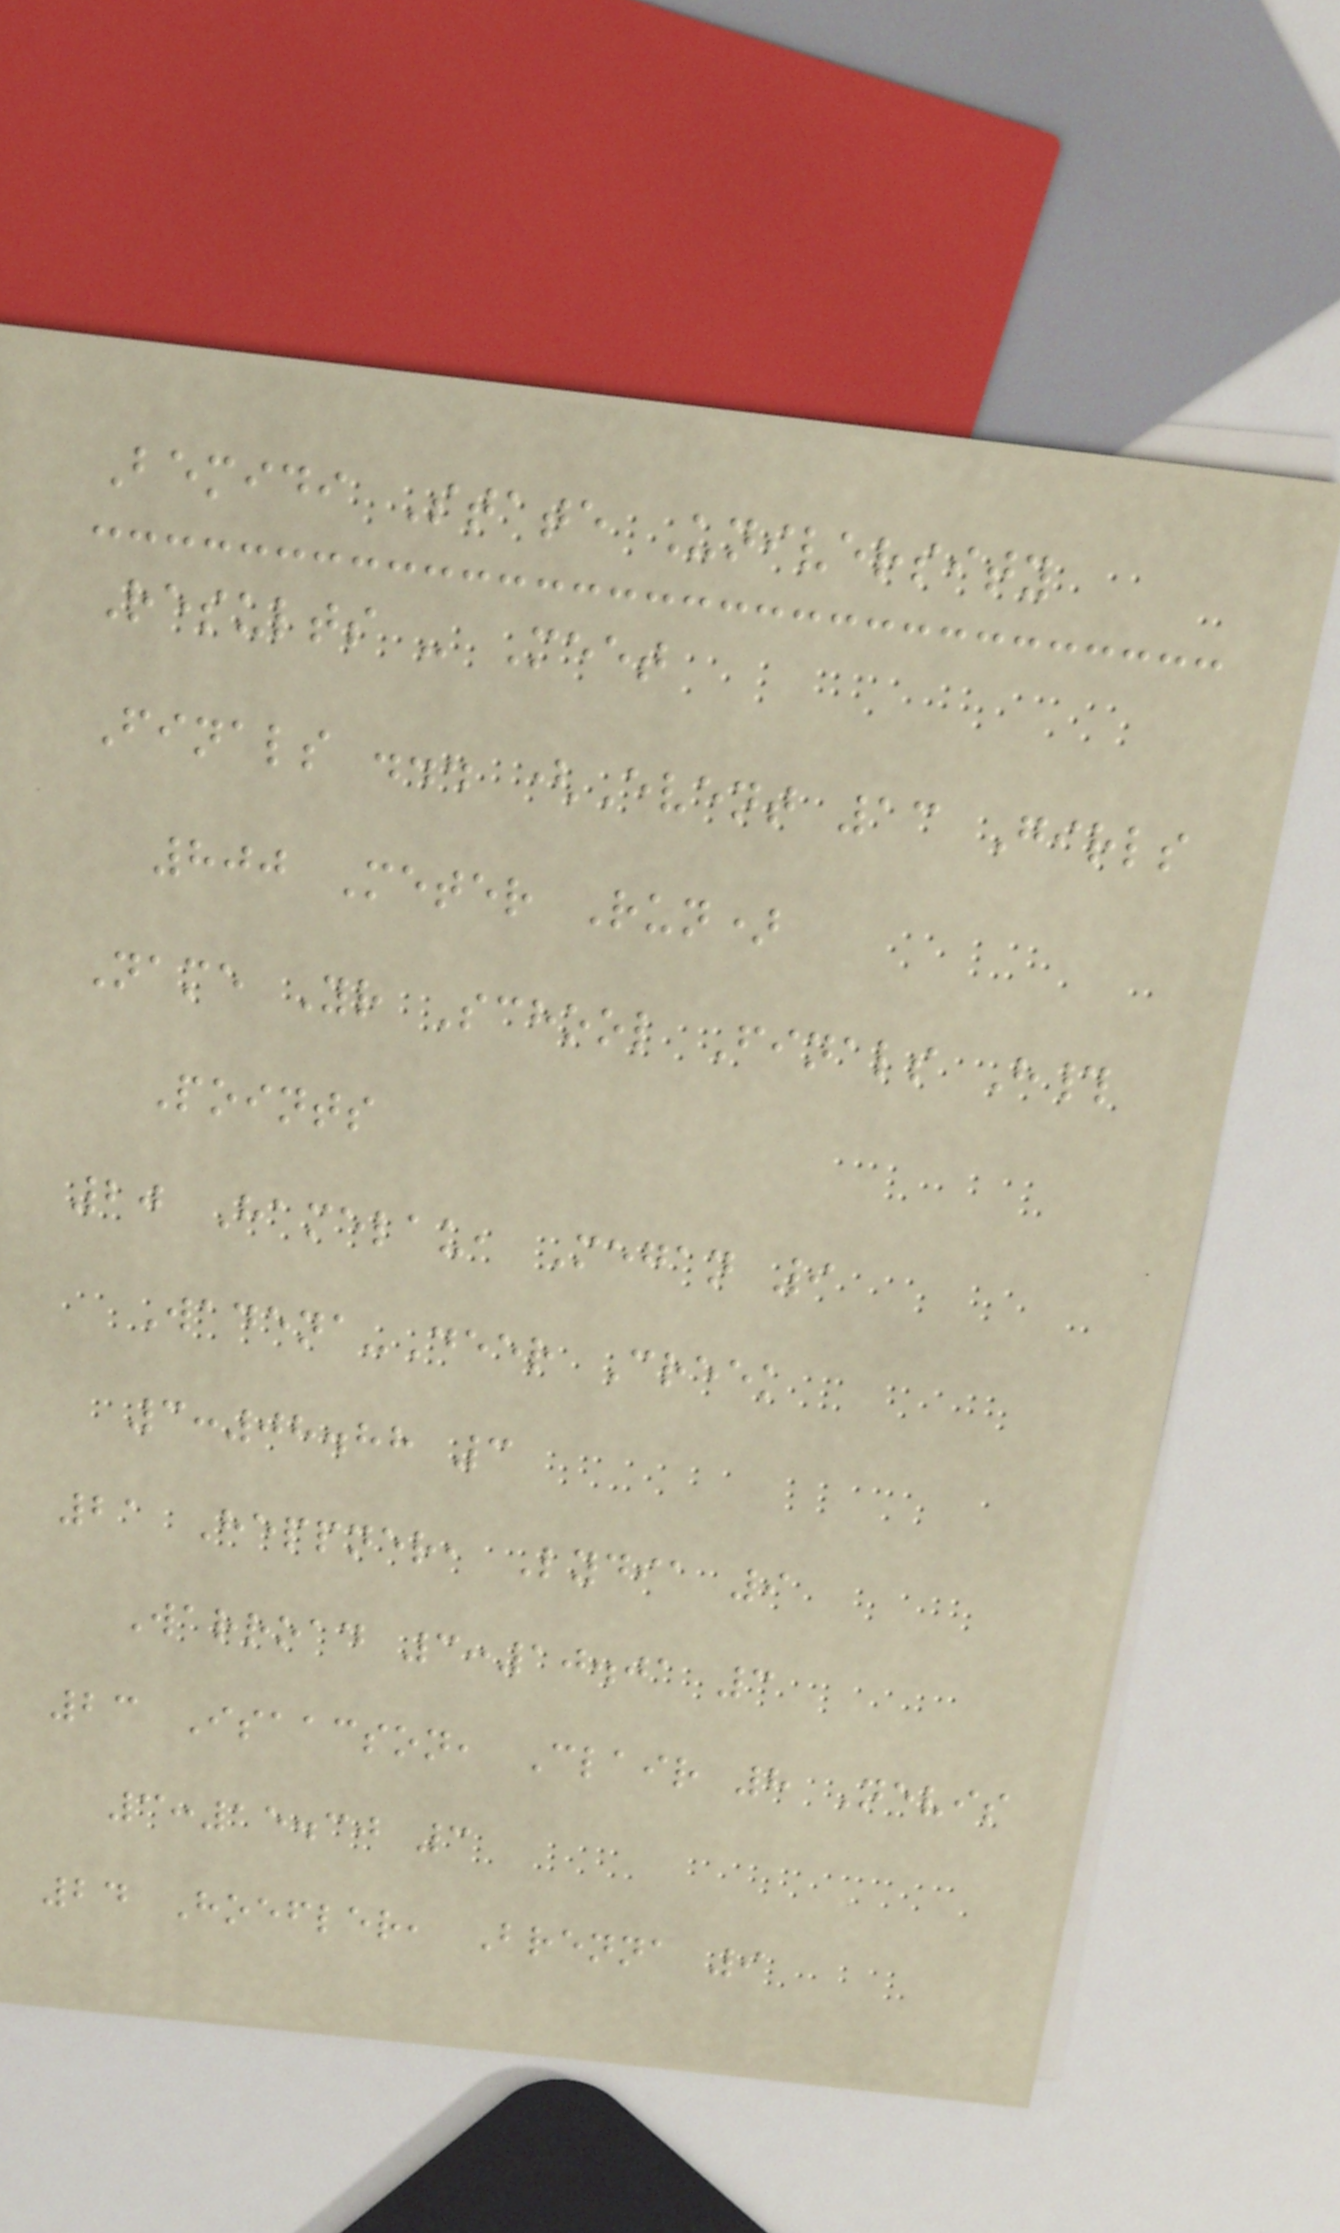Bemidi State University
Results - Meet
Finals ... (Event 13 Girls
800 Meter Run)
Name Yr School Finals H#
Points
20 Hamelau, Megan 9
Wadena-Deer Creek
3:08.88 3
21 Heppner, Lydia 9
Warroad 3:10.01 3
23 Isaacson, Clair 8 Nevis
3:15.30 3
24 Hoefler, Brenna 9
